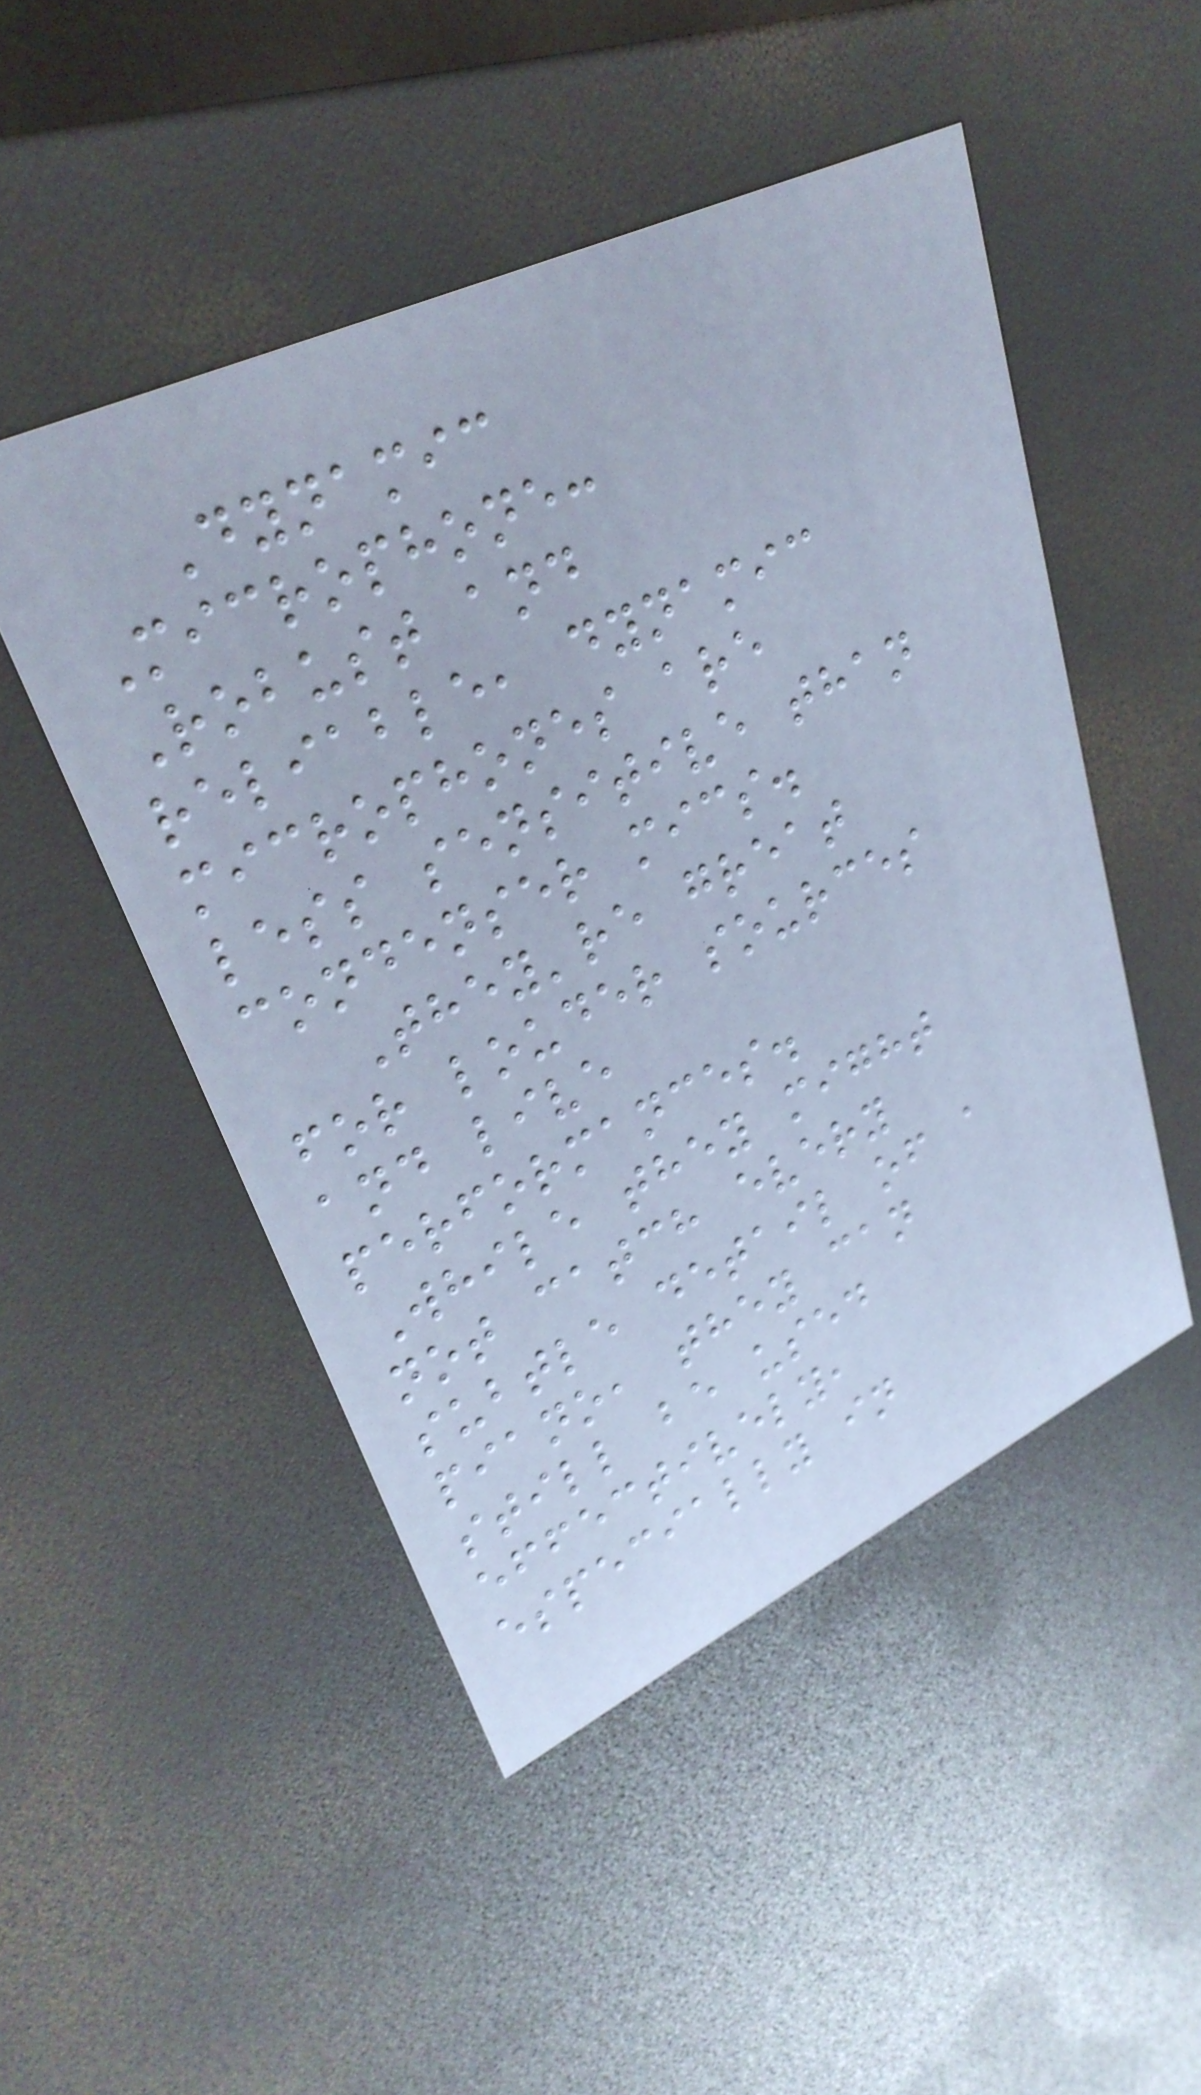Dynamic
Microphone:
Robust and
reliable, dynamic
microphones are
less sensitive than
condenser mics.
They're great
for louder sources
and live
performances.
While they might
not catch every
subtle detail of a
piano, they can
still be used
effectively,
especially in
